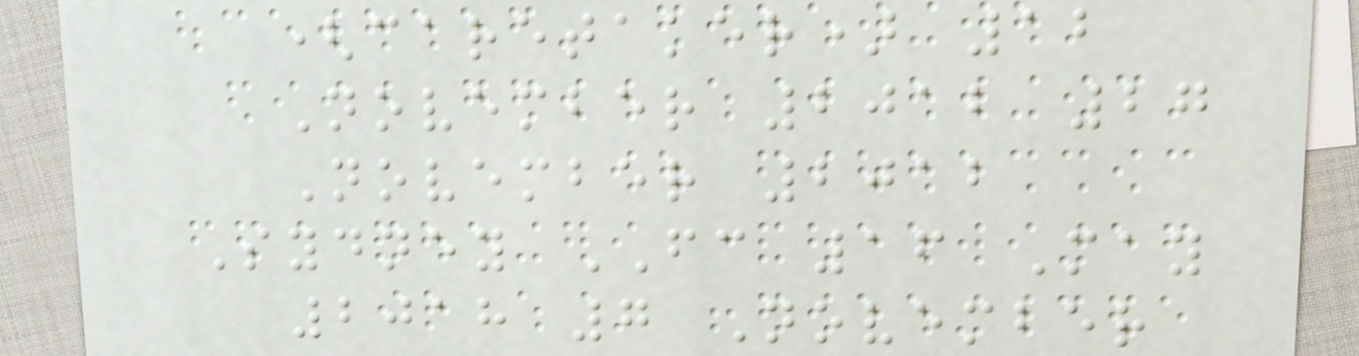(caretaker) 12
November 2012 27
November 2012
Sydney FC 16 May
2018 7 November
